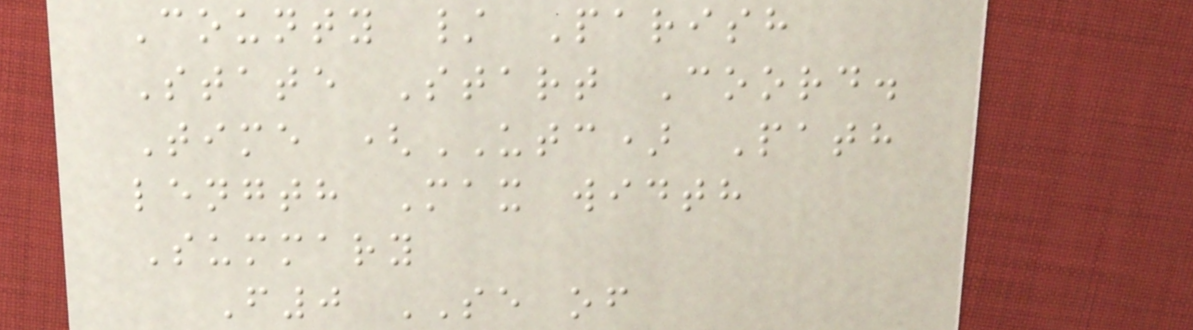County / Parish
State Start Coord.
Time (UTC) Path
length Max width
Summary
F0 SE of
